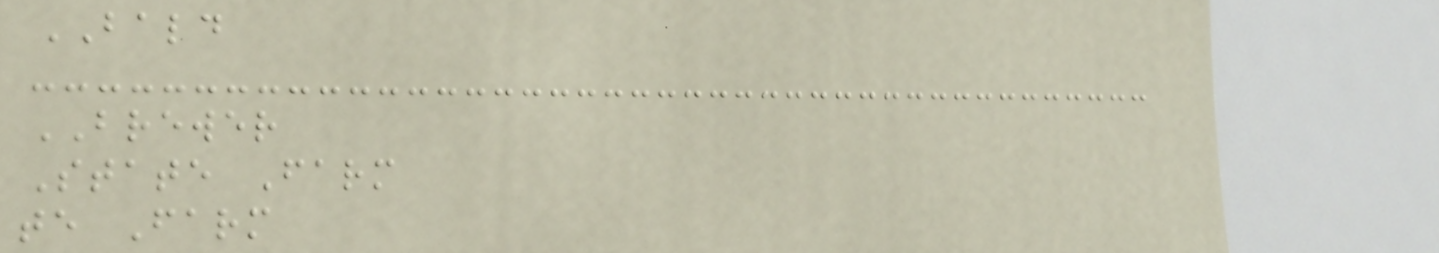BALD
BREWER
State Farm
te Farm
